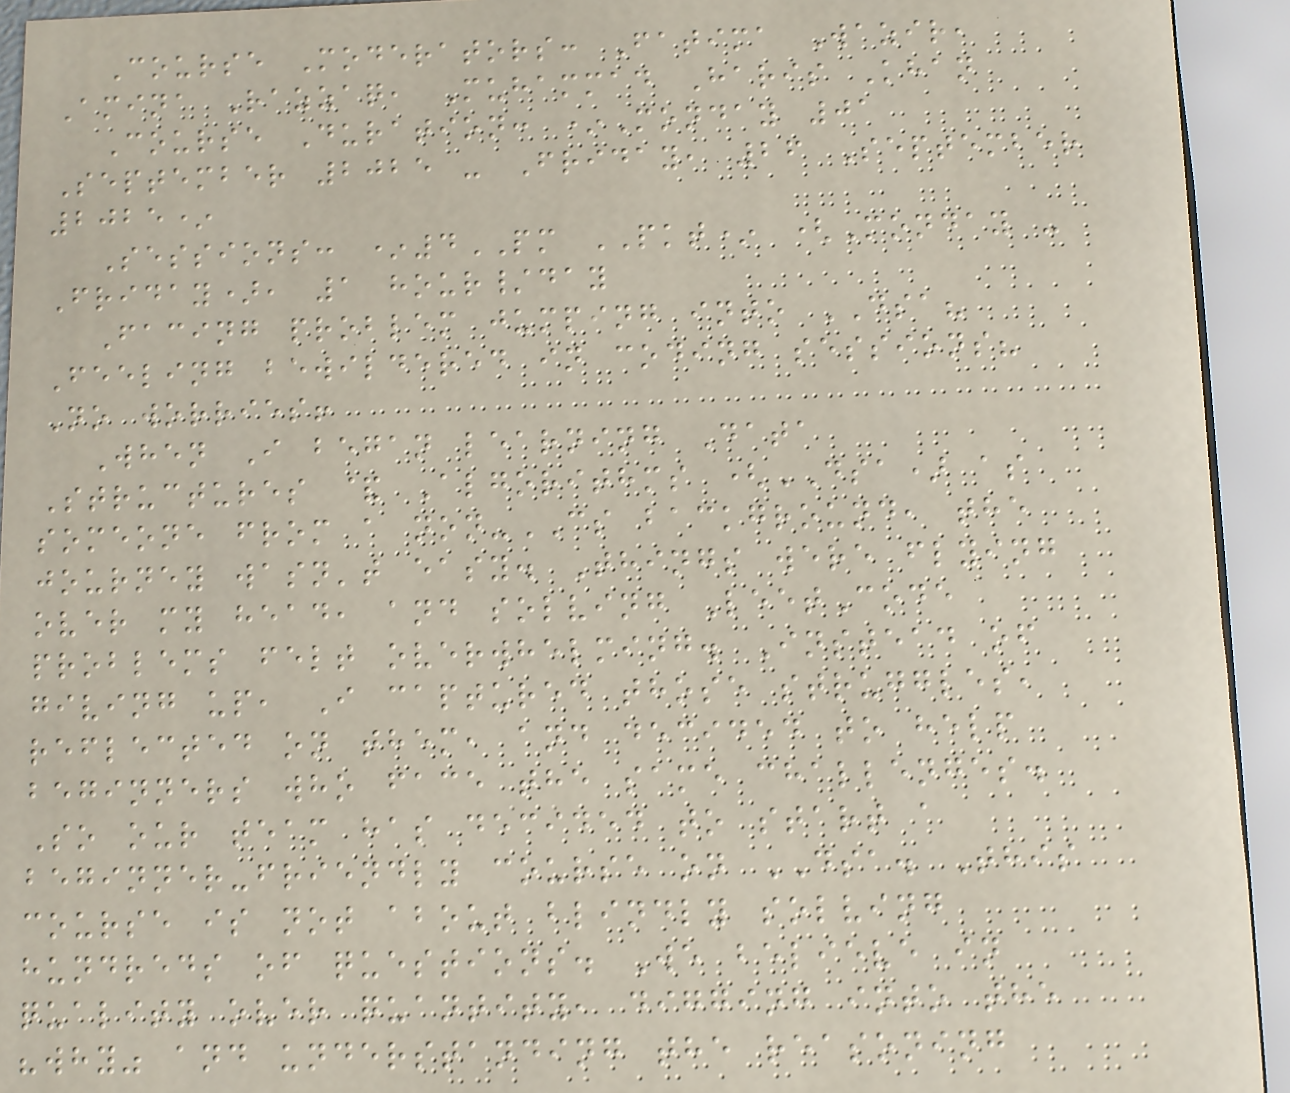Course Moderators: Fatima Wazir,
Amina Razzaq, Muhammad Haris Khan
Course Duration: *Monday 01
September 2025 - Friday, 26 September
2025*
Sessions: *4PM PKT* (Monday -
Friday), 1 hour/day
Facing problem jumping into DSA?
Feeling bewildered in coding sessions?
No worries!
When I began learning Data
Structures & Algorithms (DSA) as
someone from a non-CS background, the
journey wasn't easy. Things were flying
over my head, and solving LeetCode
problems felt overwhelming. Instead of
giving up, I captured those struggles,
reflected on them, and decided to help
beginners who face the same challenges.
So our team has decided to start a
beginner-friendly course on DSA. This
course is not about blindly solving
hundreds of questions. We believe in
quality over quantity, digging into the
"why" and understanding the reasoning
